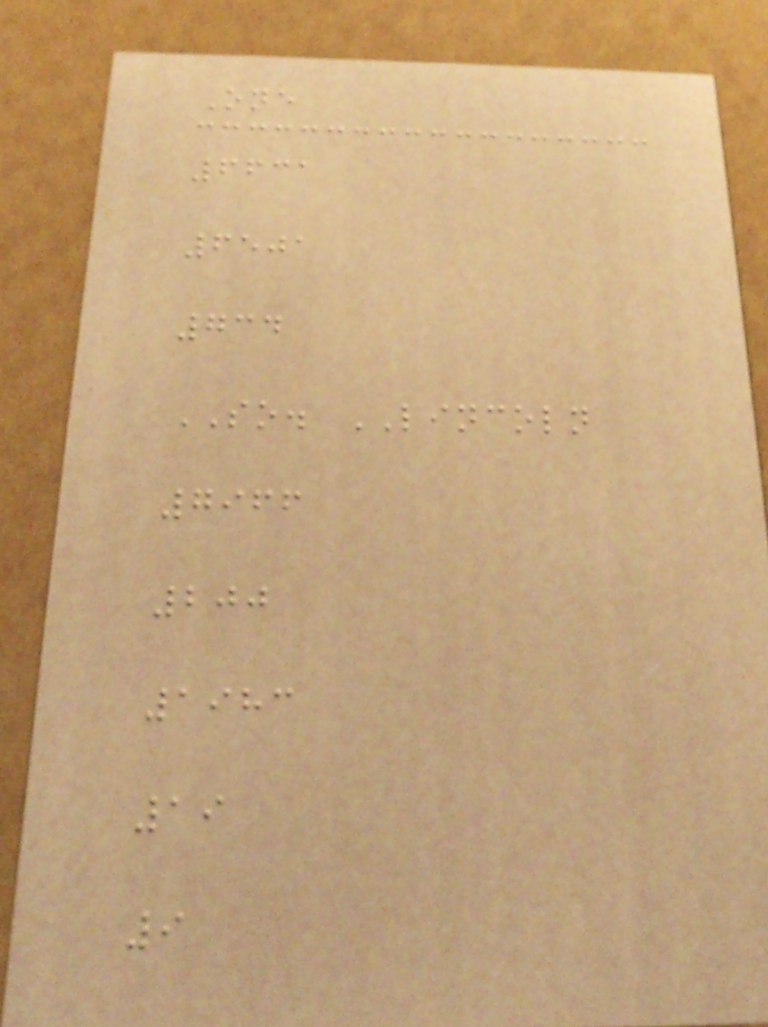One
6631
6501
734
SO. LINCOLN
7966
200
1983
19
9
